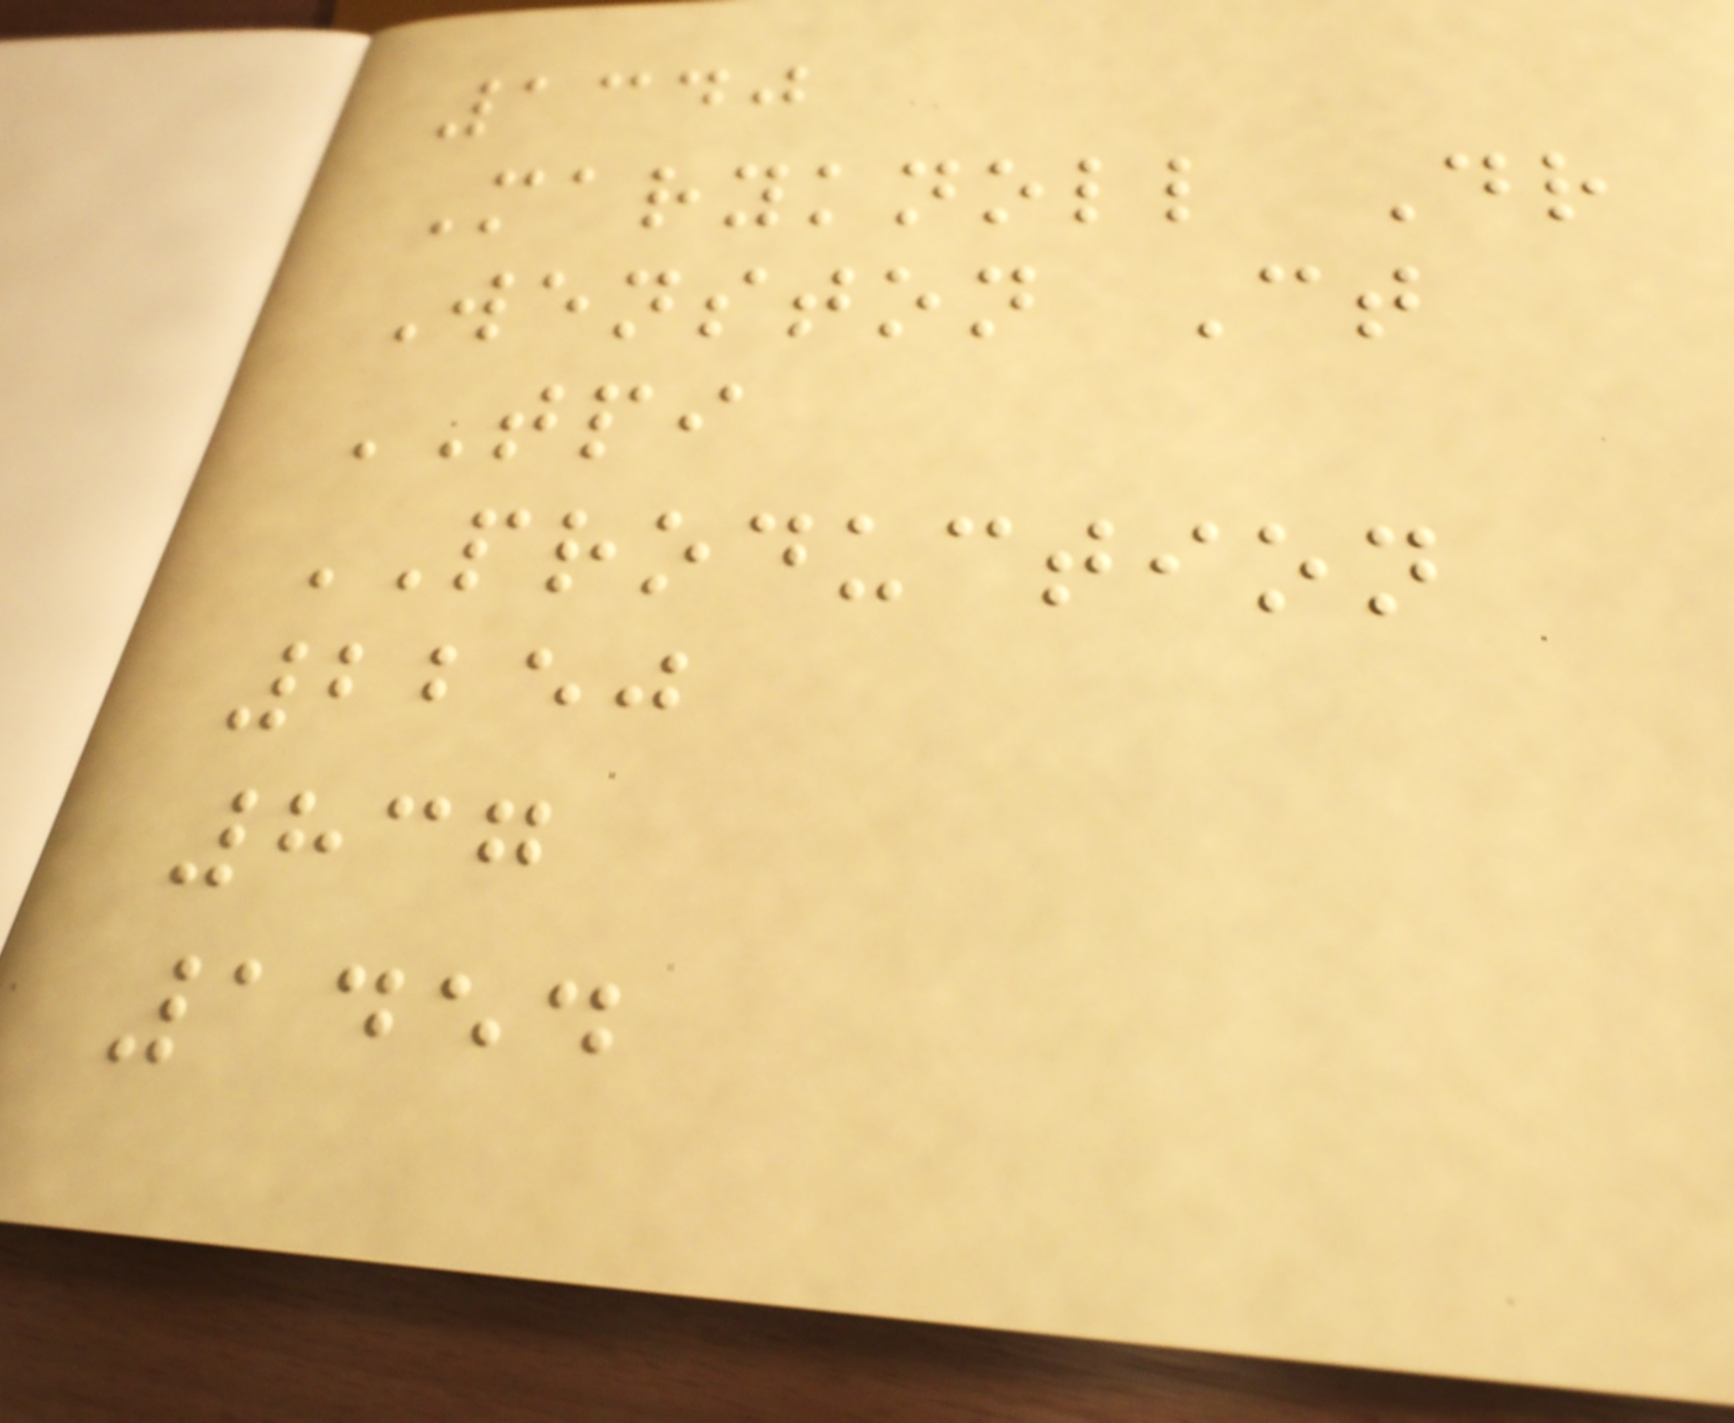1340
Maryknoll Dr
Wenston Ct
TPI
PRODUCTION
2250
837
1454
